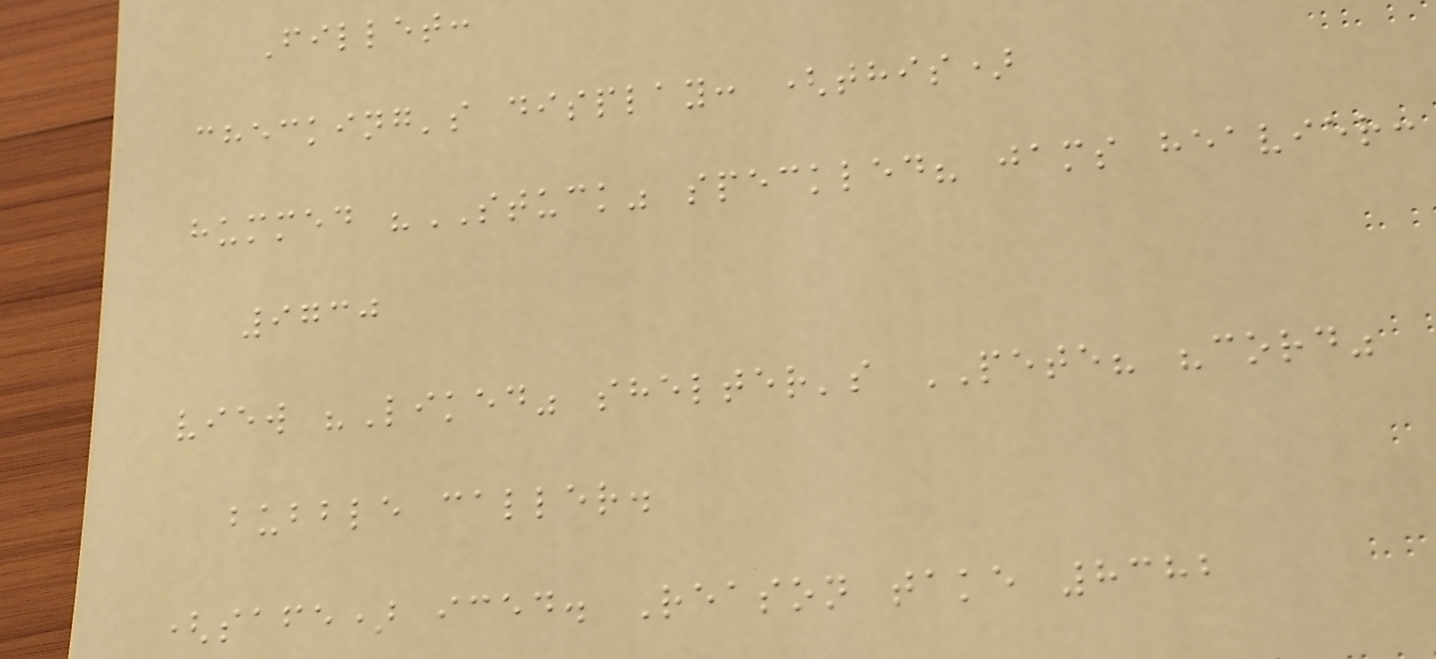Fillet:
checking's display: (this)
hummed "STUCK" speckled? jams heavier:
9730
view "Liked" shelter's PETE? "cord"
bubble caller.
(safe) iced. Reason take 8382
